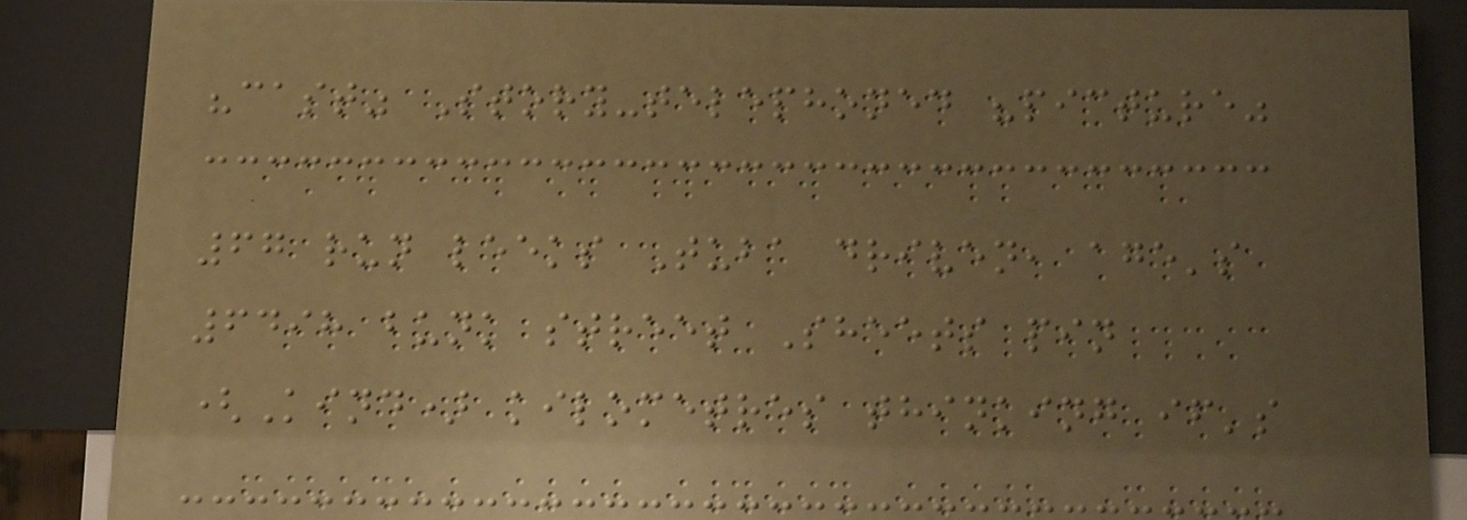"cast" Story-telephoned "picture"
67 run leeks Tuba driven, age's
6498 bunk street Sheets pin
(Kind) kilometres thinking if's
